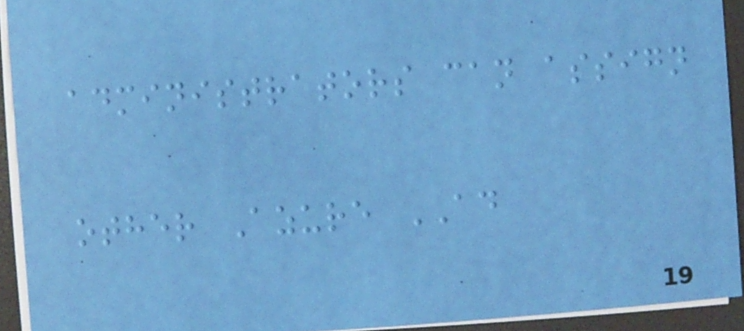administrators can assign
other Azure AD
